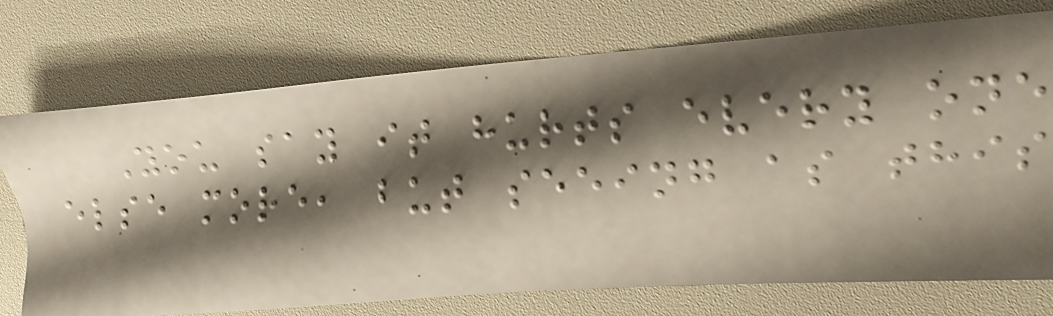You say it hurts every one
else more, but seeing as this
